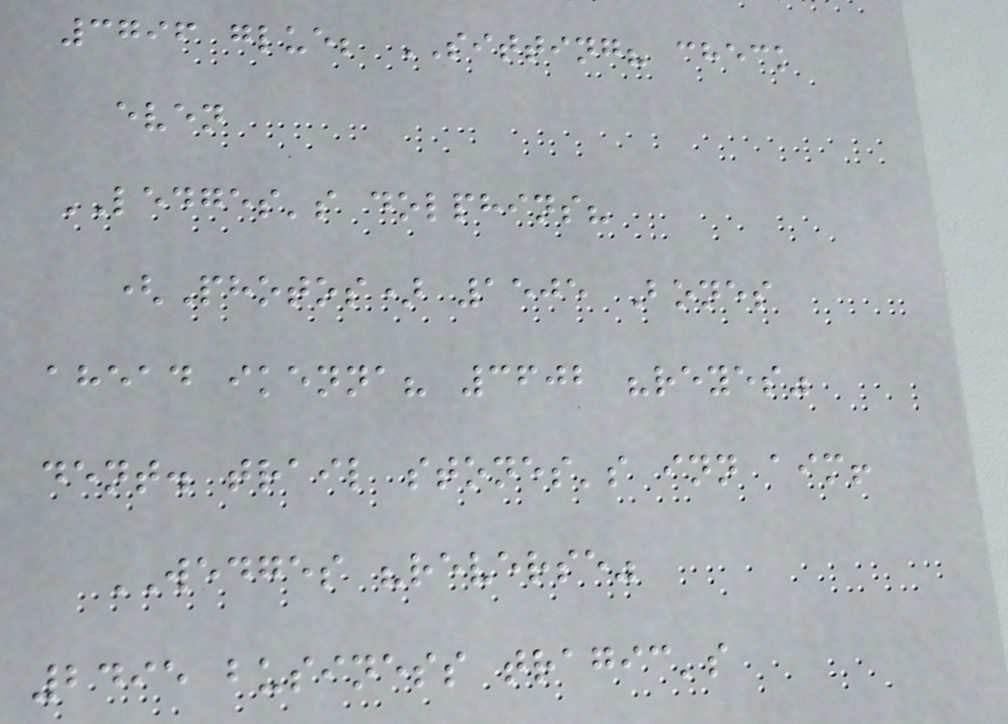3796 glue; SITTING? check
even
LEDGES's dolphins?
(Photos) 1505 Bones
ahead ikenna? 3602 "reyes"
dent. trail stones's inn aim!
WEDGES "reverse"
2495 business tragic's
